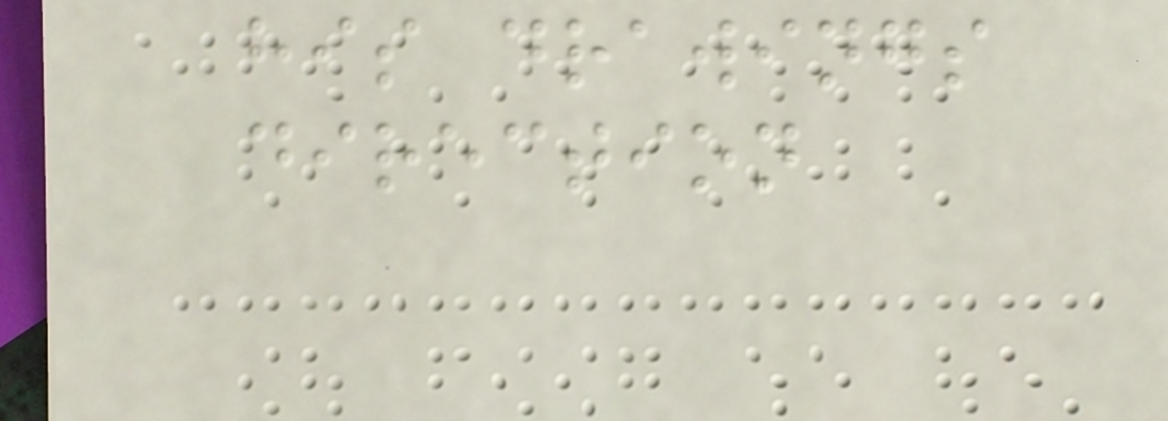his drawings
direction
